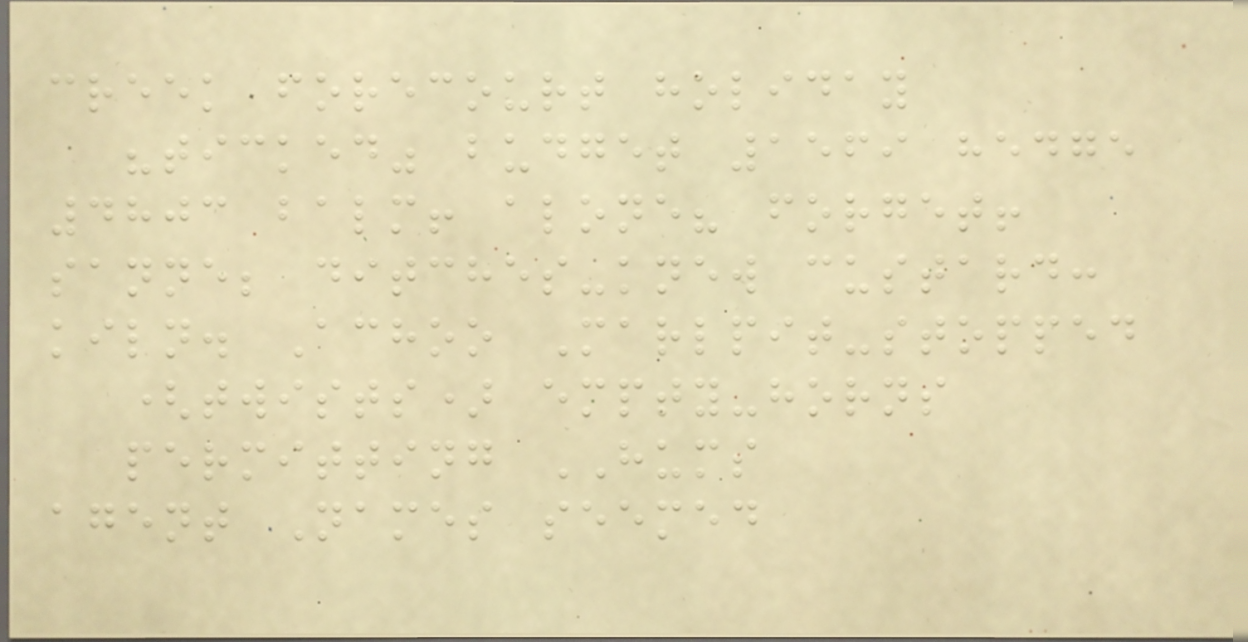creek forecourt holiday
"ticked" budget 1569 hedge
4803 balm! alone? forget!
sanne; ditches-knew custard:
kiln. Achoo Marlpit-stopped
(twists) empty-horns
permitting HUMS
agent Names seemed
